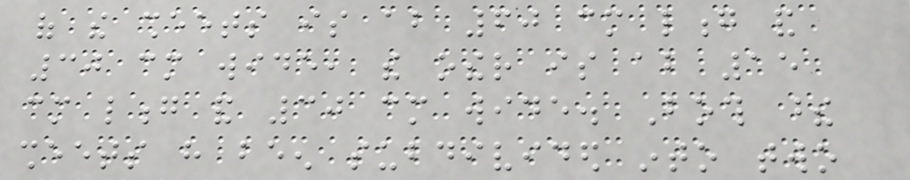of the sheets is about 60 cm long and
30 cm wide, the other is about 15
cm long and 30 cm wide. Both these
sheets have been subdivided into two
